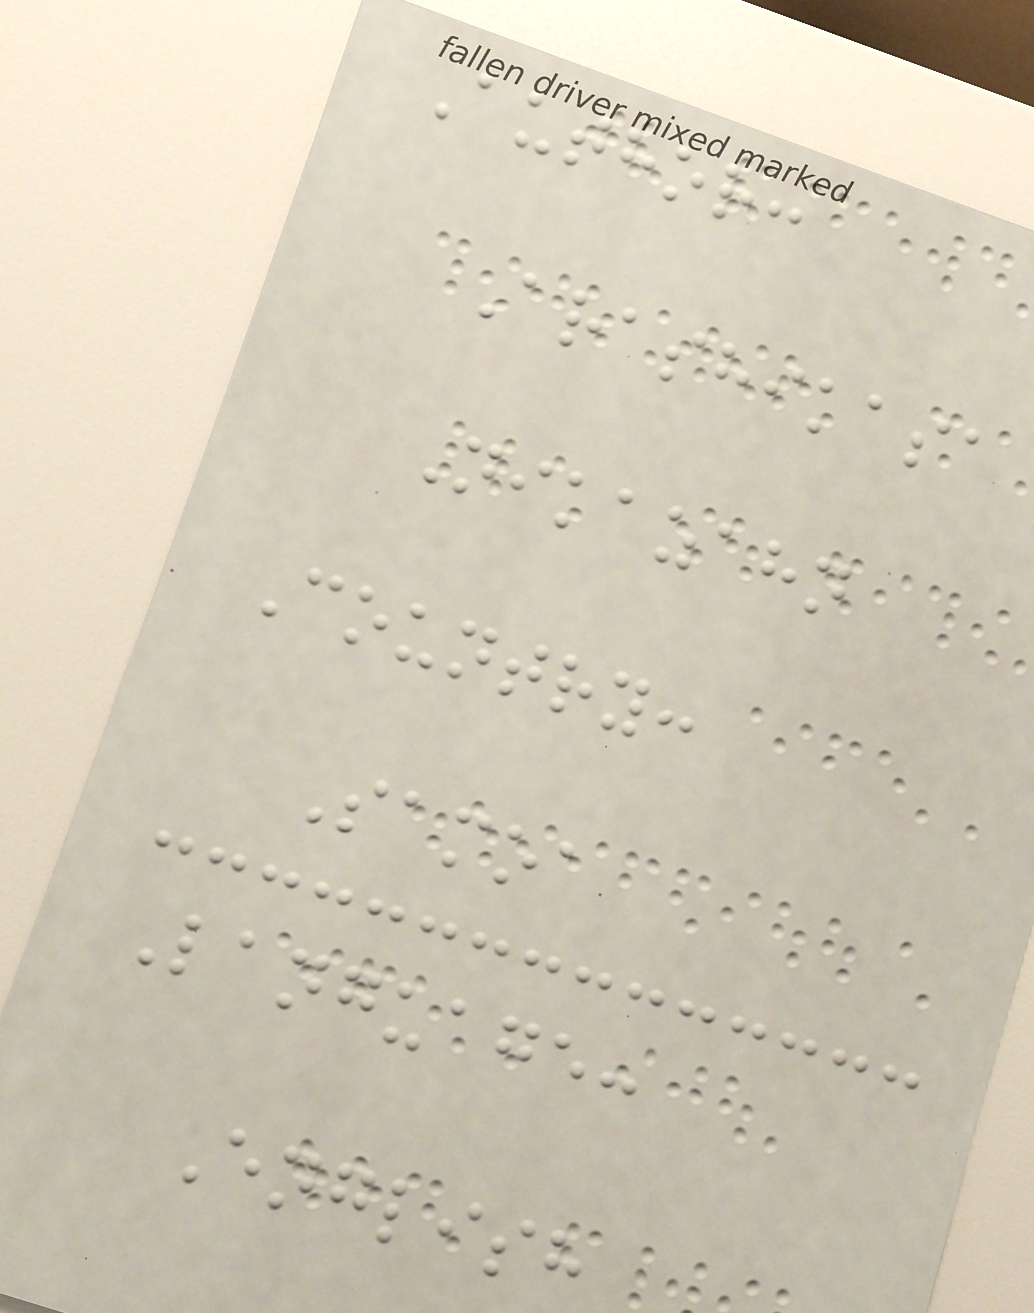Author:
Arashikasa
Nikazahn
Country:
Samoa
Language:
English
